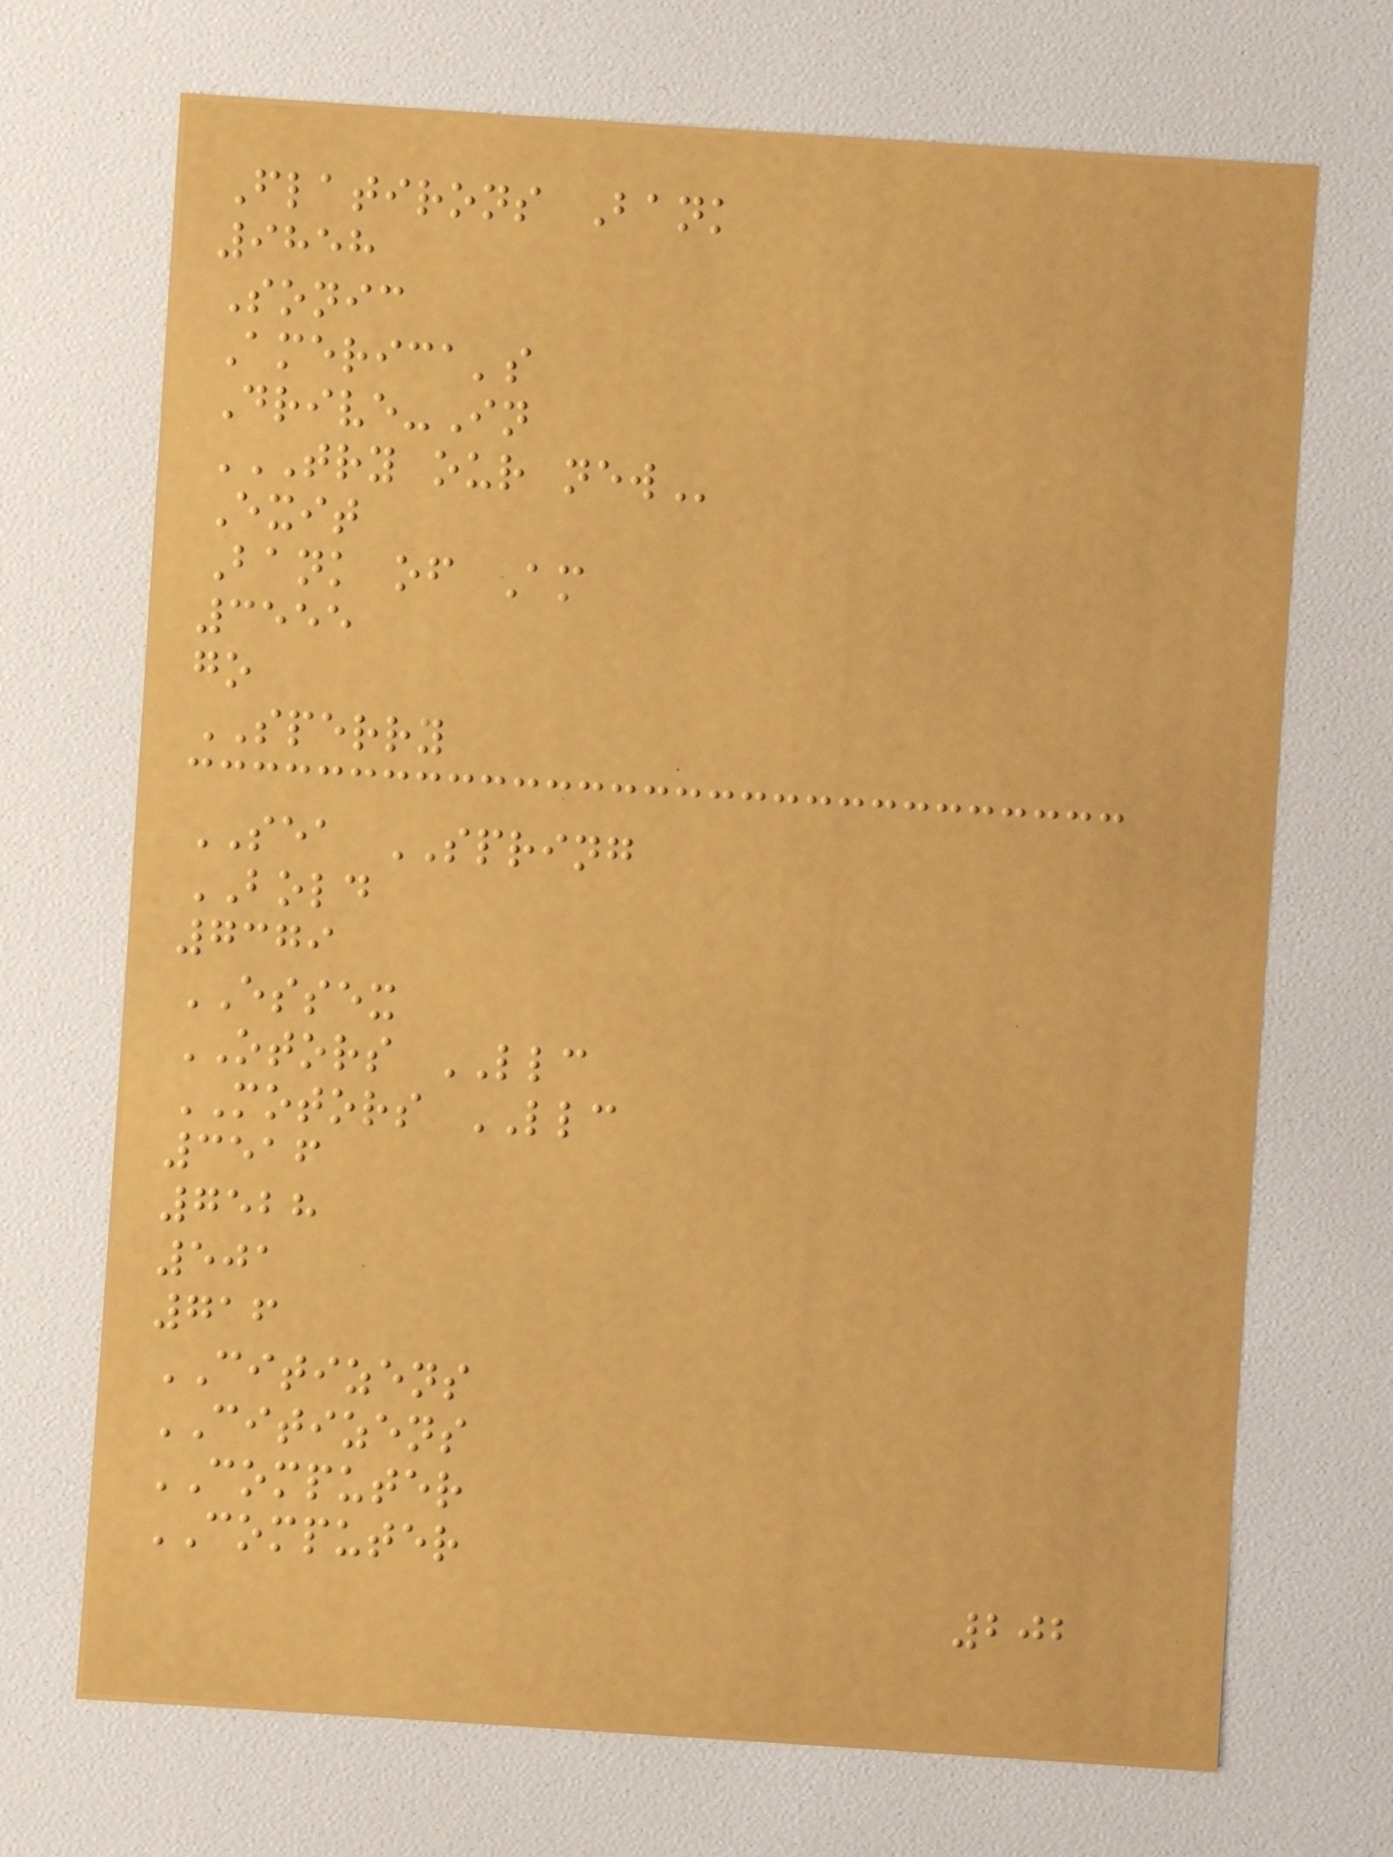Flatirons Bank
9858
Sonic
America's
Drive-In
TRY OUR NEW
Exit
Bank of Am
3555
go
SPERRY
SEA SPRING
BOLD
7379
ESSEX
OTORS LLC
MOTORS LLC
3516
7528
501
716
CITIZENS
CITIZENS
COMPUTER
COMPUTER
202
